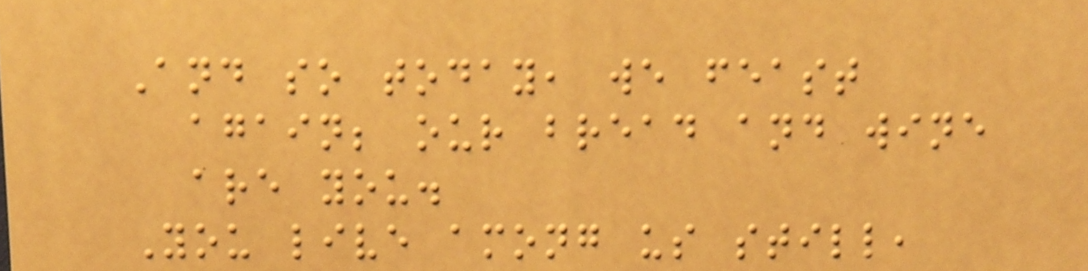And so today, we feast
again; our bread and wine
are you.
You live among us still,
